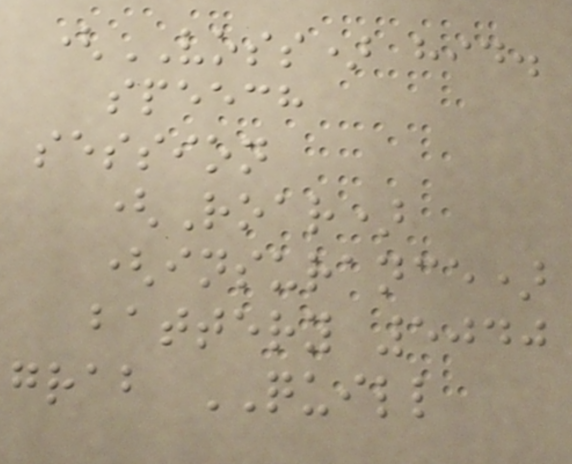(VOSS) hid.
speech
session
(Roar)
(insurance)
battery 5040
grab QUILL
